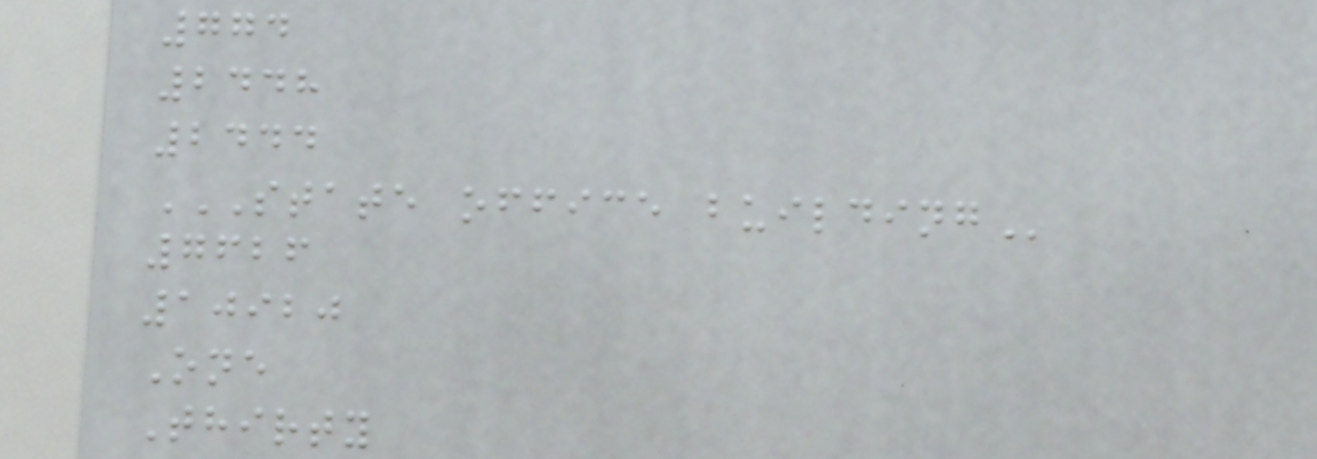774
2448
2444
STATE OFFICE BUILDING
7626
10920
One
Thirty
